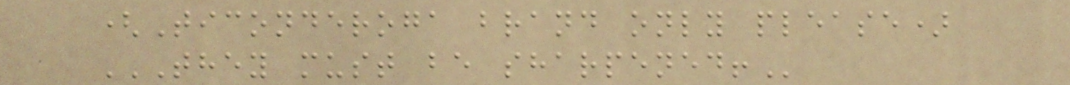(Ticonderoga brand only please)
THEY MUST BE SHARPENED!
